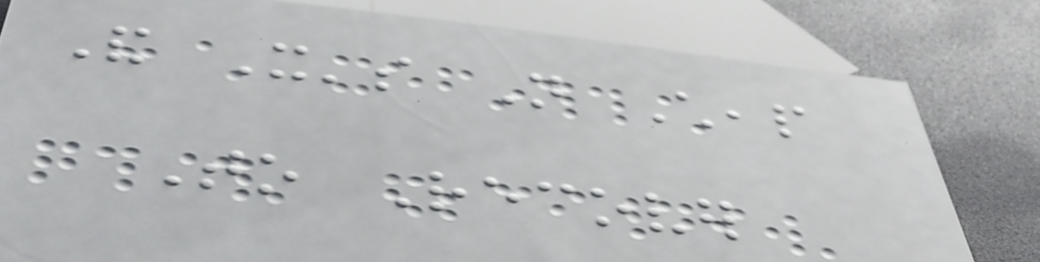And It's Not Cheap
To Recover
